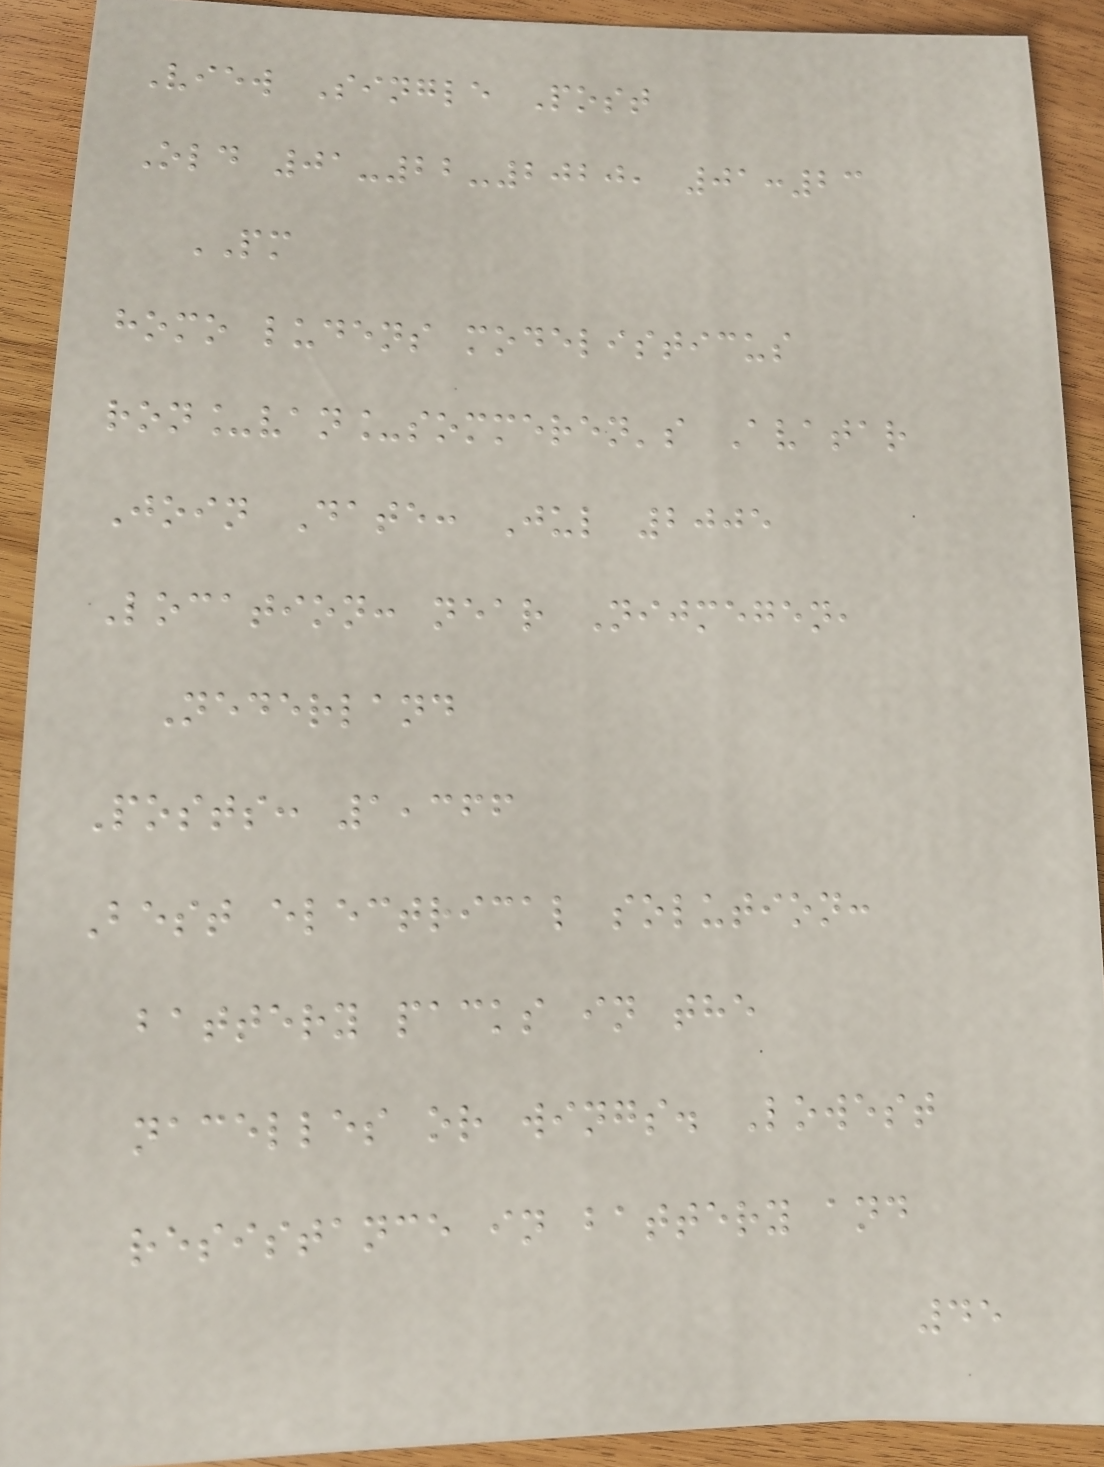View Single Post
Old 01-22-2020, 01:23
PM
homo ludens modelisticus
ron_van_sommeren's Avatar
Join Date: Jul 2005
Location: near Nijmegen,
Nederland
Posts: 1,366
Best electrical solution:
battery packs in the
nacelles or wings. Lowest
resistance in battery and
45
